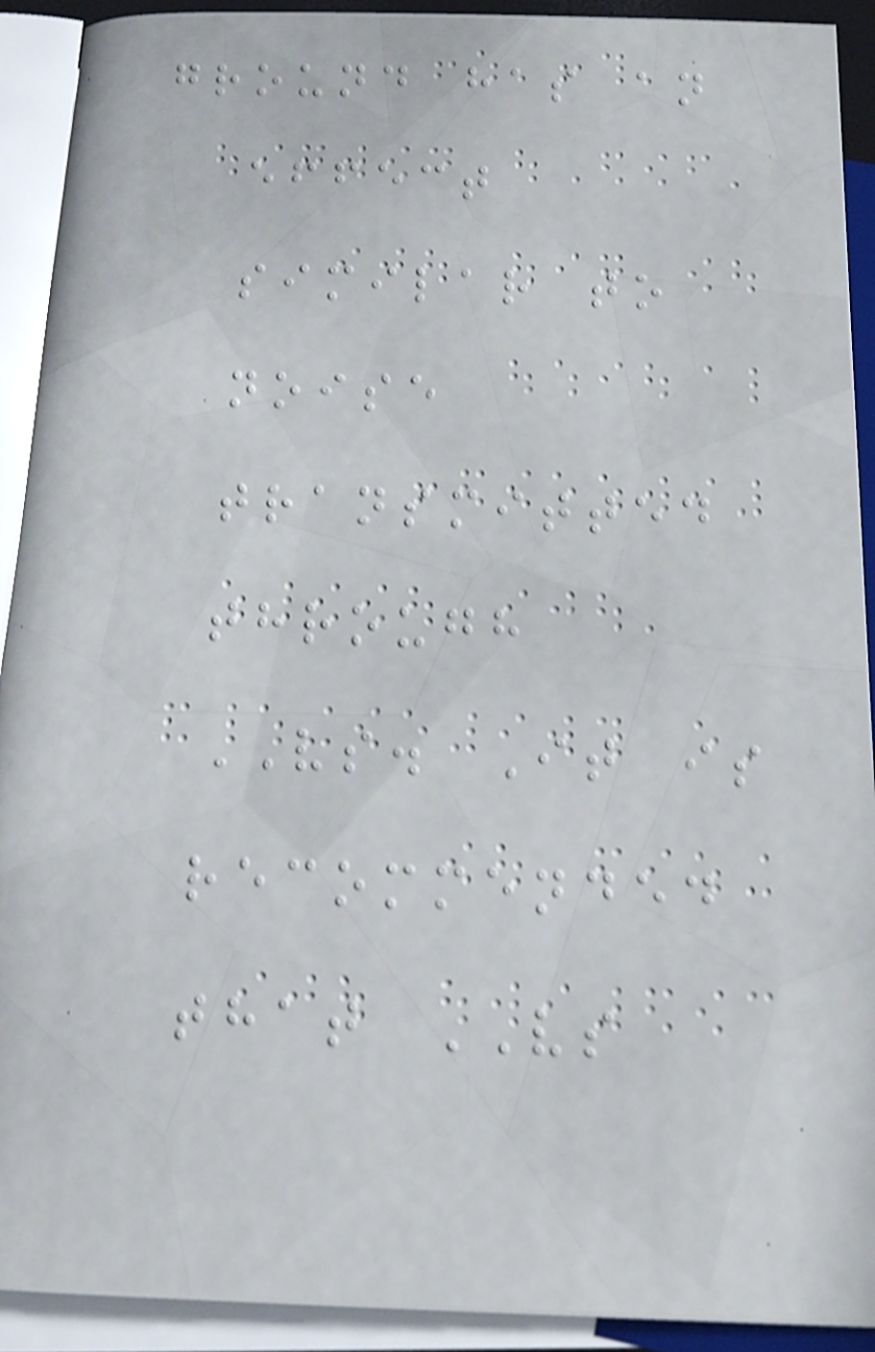ground has an
effect
similar to
noise
transmitted
through
VS. It is
recommended
that VS
